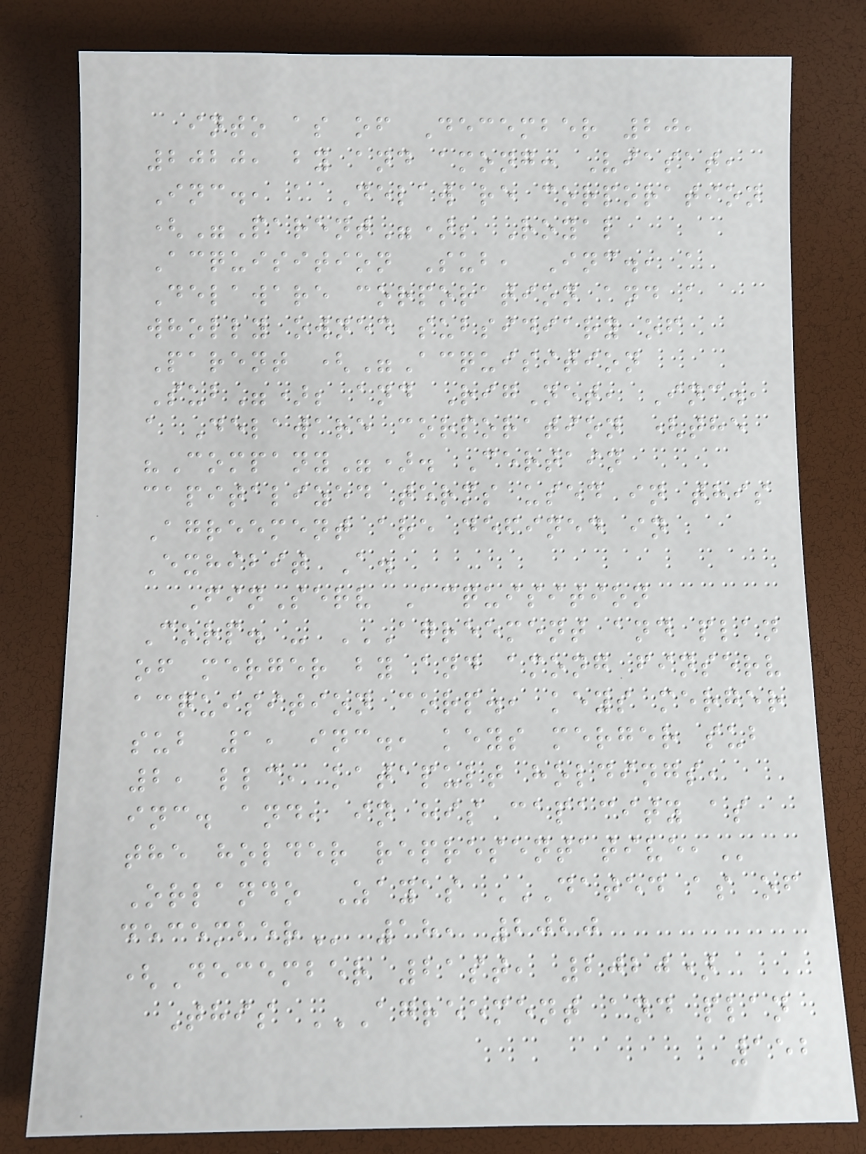into as of December 20,
2020, by and among: Viasat,
Inc., a Delaware corporation
("Parent"); Royal
Acquisition Sub, Inc., a
Delaware corporation and a
wholly owned subsidiary of
Parent ("Acquisition
Sub"); and RigNet, Inc.,
a Delaware corporation (the
"Company"). Certain
capitalized terms used in this
Agreement are defined in
Exhibit A.
FinServ Acquisition
Corp. - AGREEMENT AND PLAN
OF MERGER BY AND AMONG FINSERV
ACQUISITION CORP., KEYS MERGER
SUB 1, INC., KEYS MERGER SUB
2, LLC, KATAPULT HOLDINGS,
INC. AND, IN HIS CAPACITY AS
THE HOLDER REPRESENTATIVE,
Orlando Zayas DATED AS OF
DECEMBER 18, 2020
(December 21st, 2020)
This AGREEMENT AND PLAN
152
